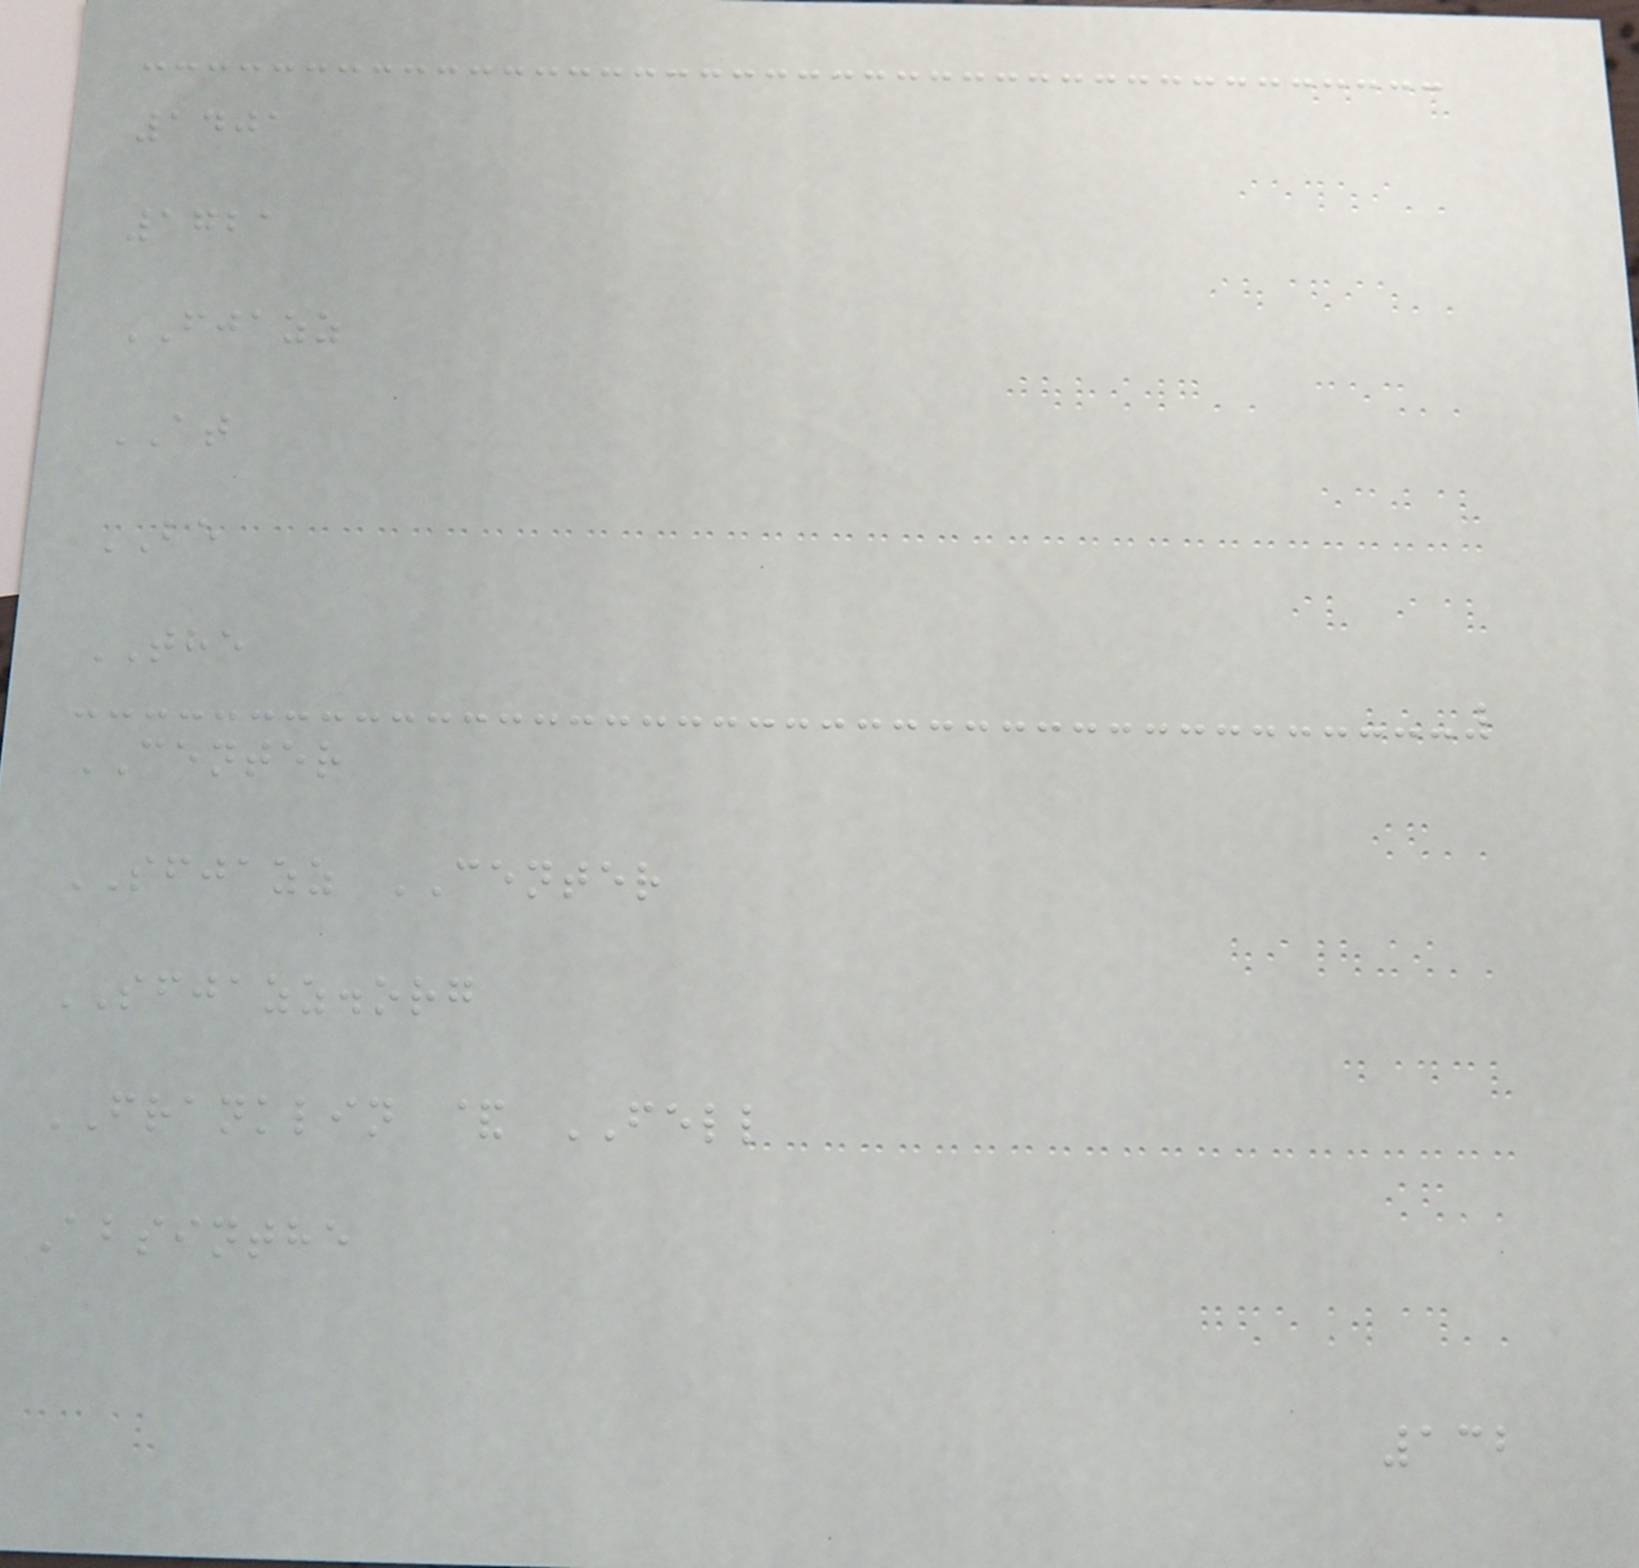1401
1721
FJAZZ
AT
BE
THE
CENTER
SFJAZZ CENTER
SFJAZZ.org
FRANKLIN & FELL
Absinthe
132
